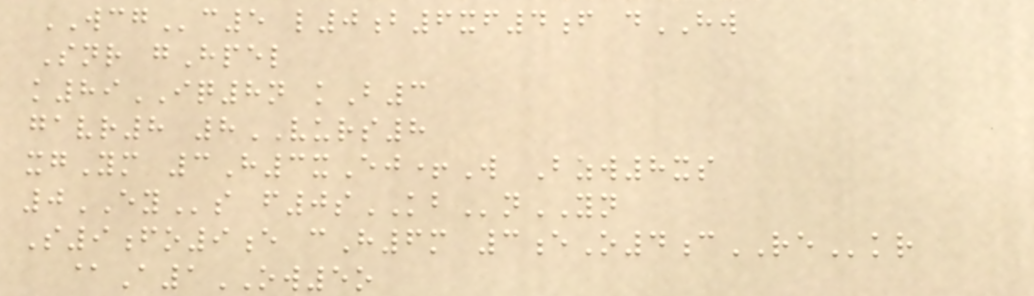WCGc5 l0b6xf4f dHW
Snr gHpel
k89IQ8n kB3
gavr8 8VURS8
xgYm 3H3xEj+W Bzw8xs
0EYs f0sKBnYN
S9fo9e cH6m 3eO4cREkr
@A1OW5o
